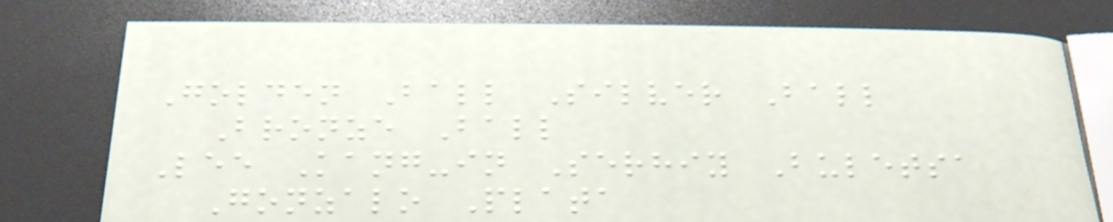Golden Ball Silver Ball
Bronze Ball
Lee Kang-in Serhiy Buletsa
Gonzalo Plata
